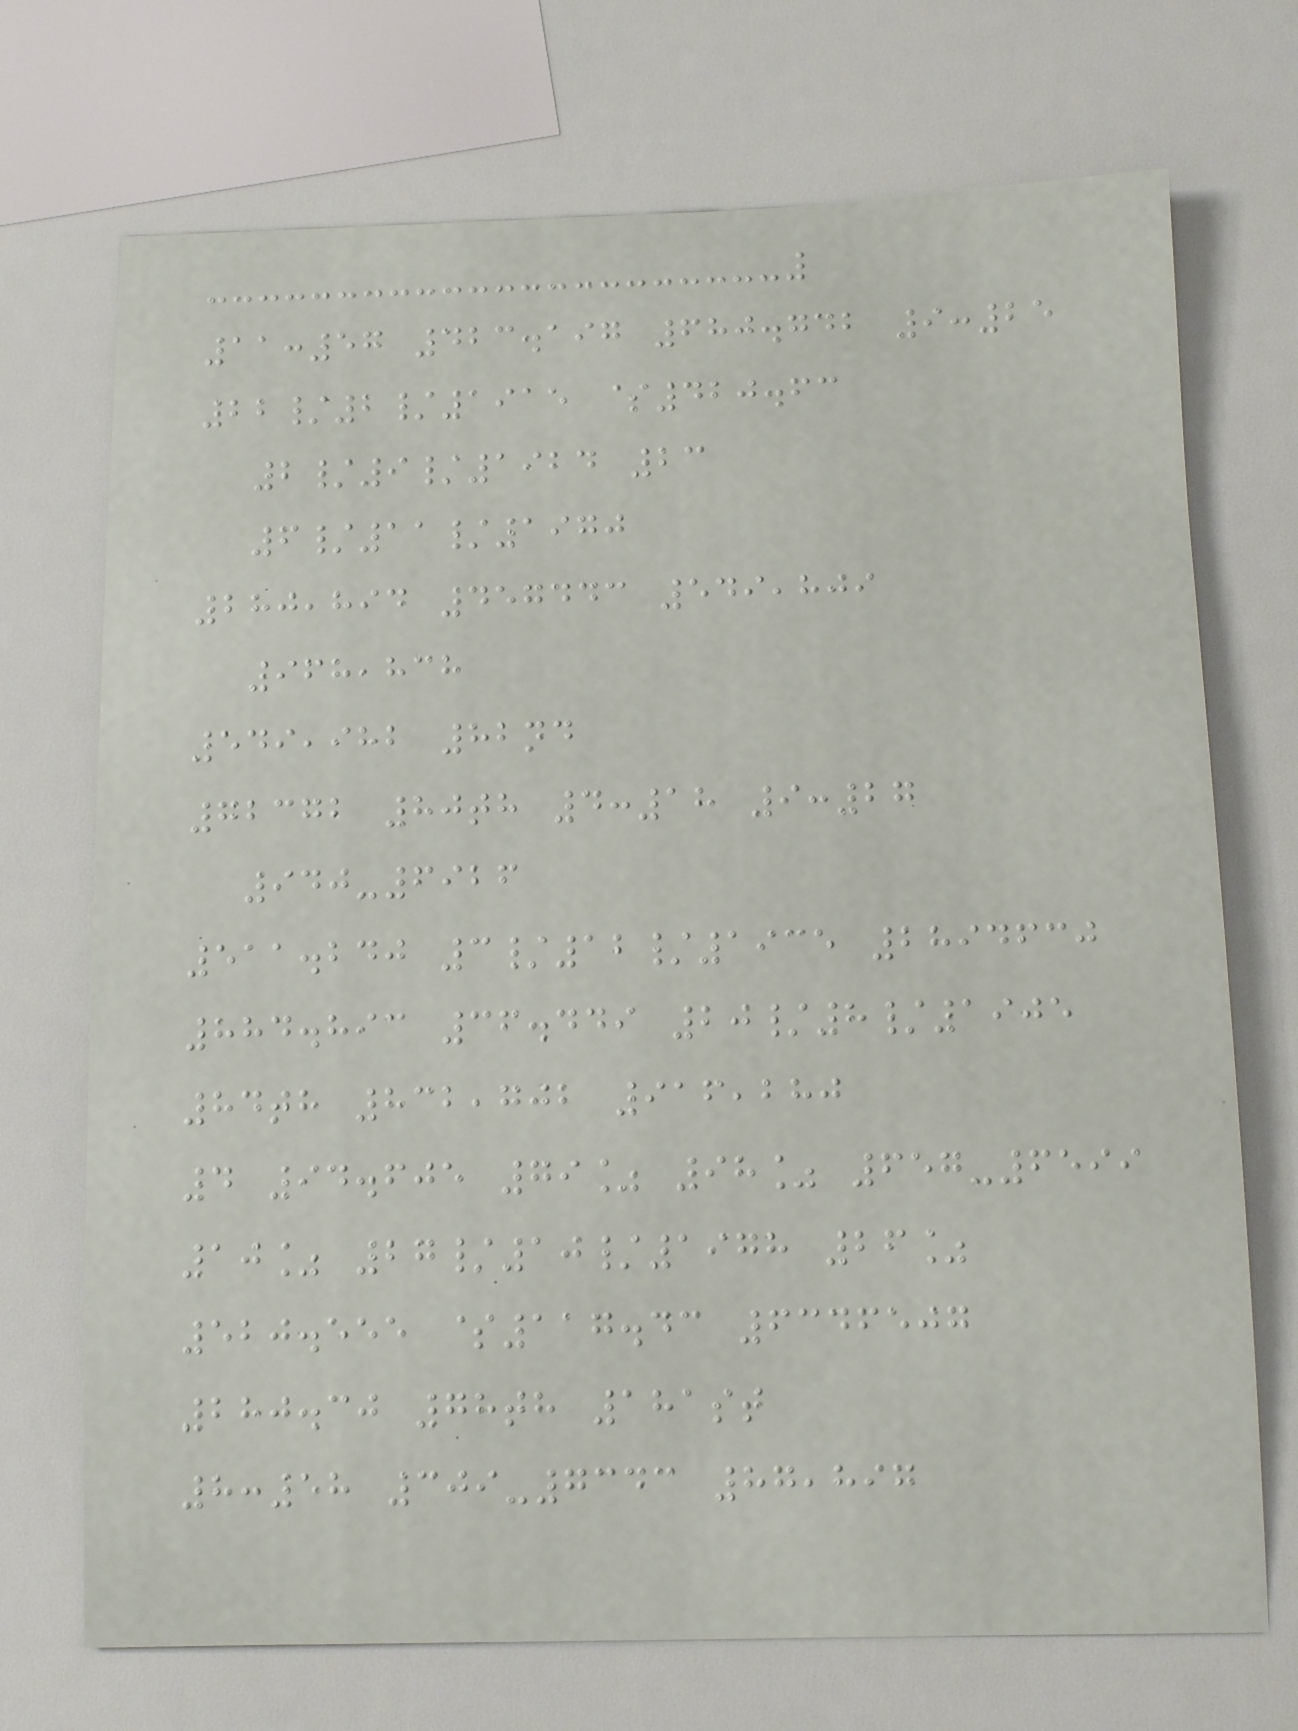11:57 423.197 680.742 9:25
22/2/1915 $420.63
2/9/1924 23
6/11/1970
280,894 457443 549,809
968,838
549,982 82nd
72372 80th 4:18 9:27
940-6926
511.240 3/12/1935 2894630
884.893 36.449 20/8/1905
84th 832,702 916,280
4 94.605 79% 98% 657-6599
10% 27/10/1978 26%
520.555 $117.43 6346507
280.30 78th 181st
8:58 309-7343 87,897
